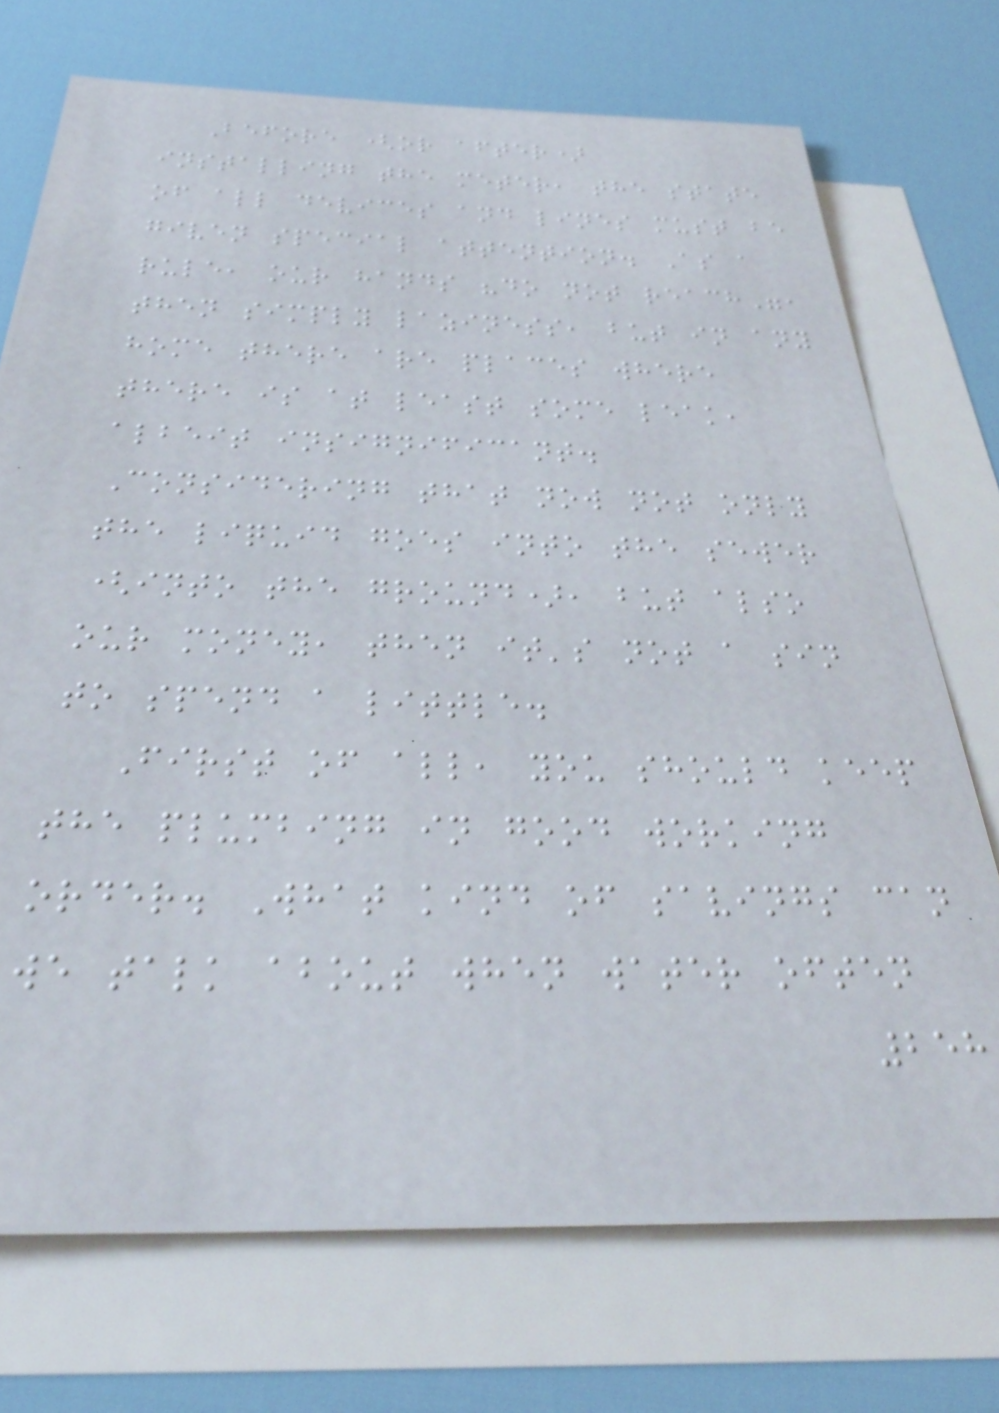Before (or after)
installing the meter, the state
of all devices and lines must be
given special attention. As a
rule, our hands "do not reach",
then simply laziness, but in any
home there are places where
there is at least some leak,
albeit insignificant.
Considering that now not only
the liquid goes into the sewer
(into the ground), but also
our money, then it's not a sin
to spend a little.
First of all, you should keep
the plumbing in good working
order. What kind of savings can
we talk about when water often
258
